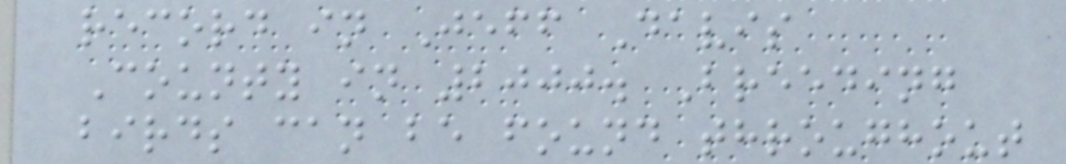record in Jeff Davis
County in 2000. Breeding
birds can be found throughout
